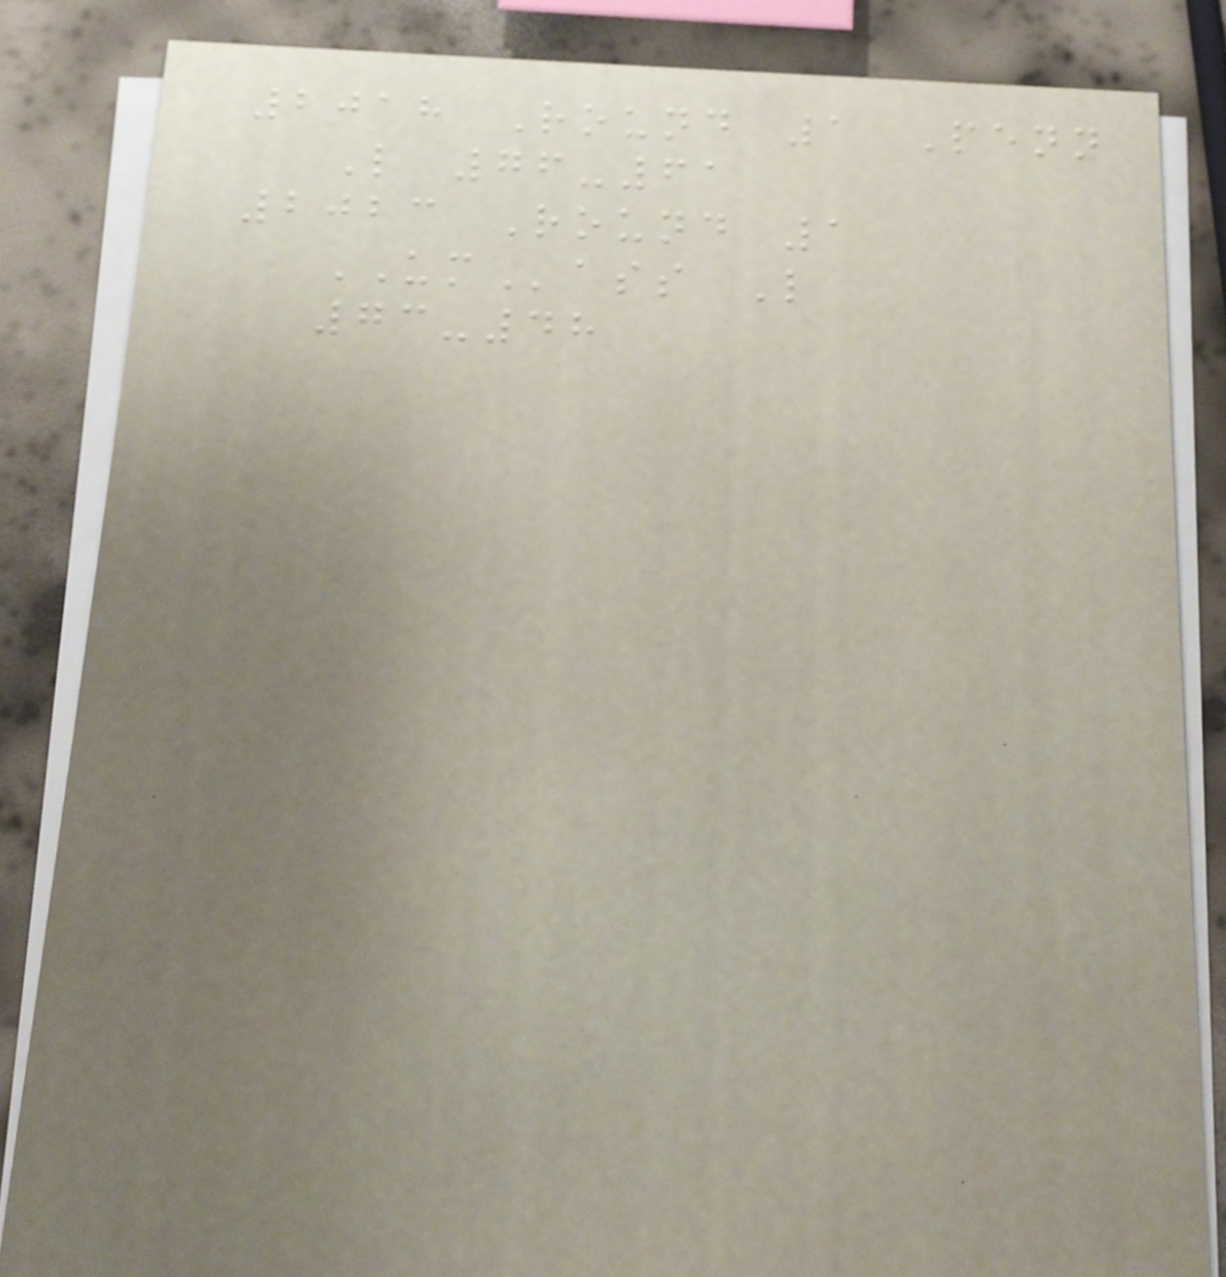2018 Round 1 Penn
L 76-61
2023 Round 1
UMass L
73-48
